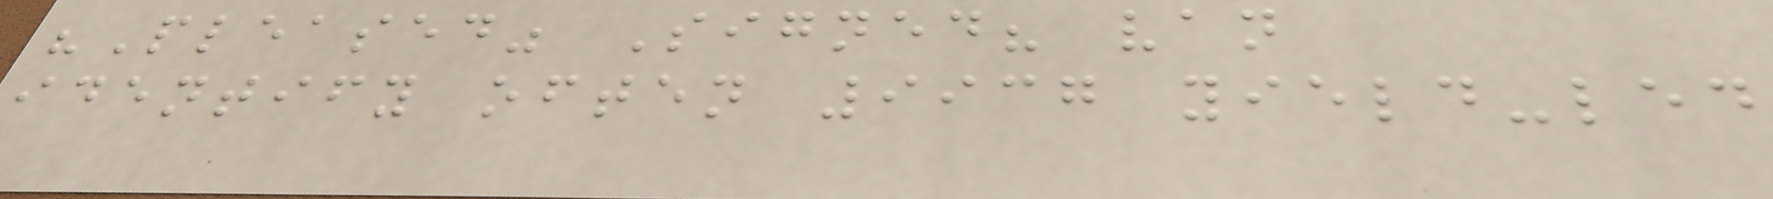"Pleased" Signed? van
identify often 9937 yield-led
